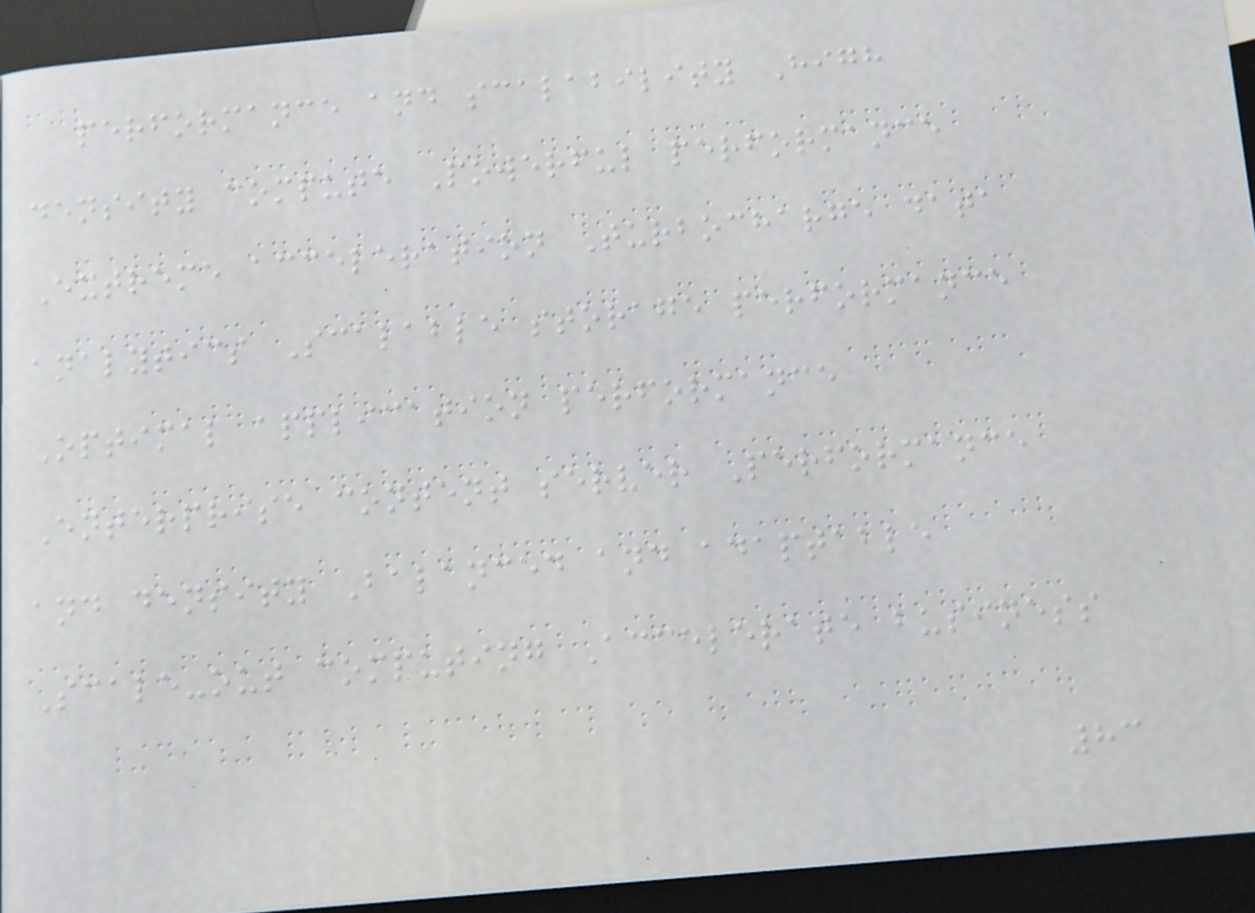performance and scalability High
density compute Powerful performance
Extreme acceleration Turbocharge data
analytics Scalable storage performance
Optimal application performance
Enterprise content server Performance
and density Balanced and adaptable
Scale-out computing Accelerate business
83
